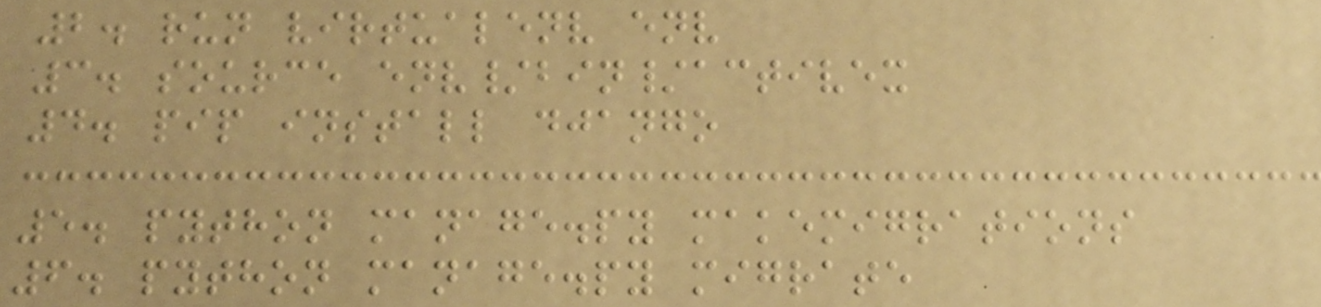2. run virtualenv env
3. source env/bin/activex
4. pip install django
5. python manage.py makemigrations
6. python manage.py migrate
